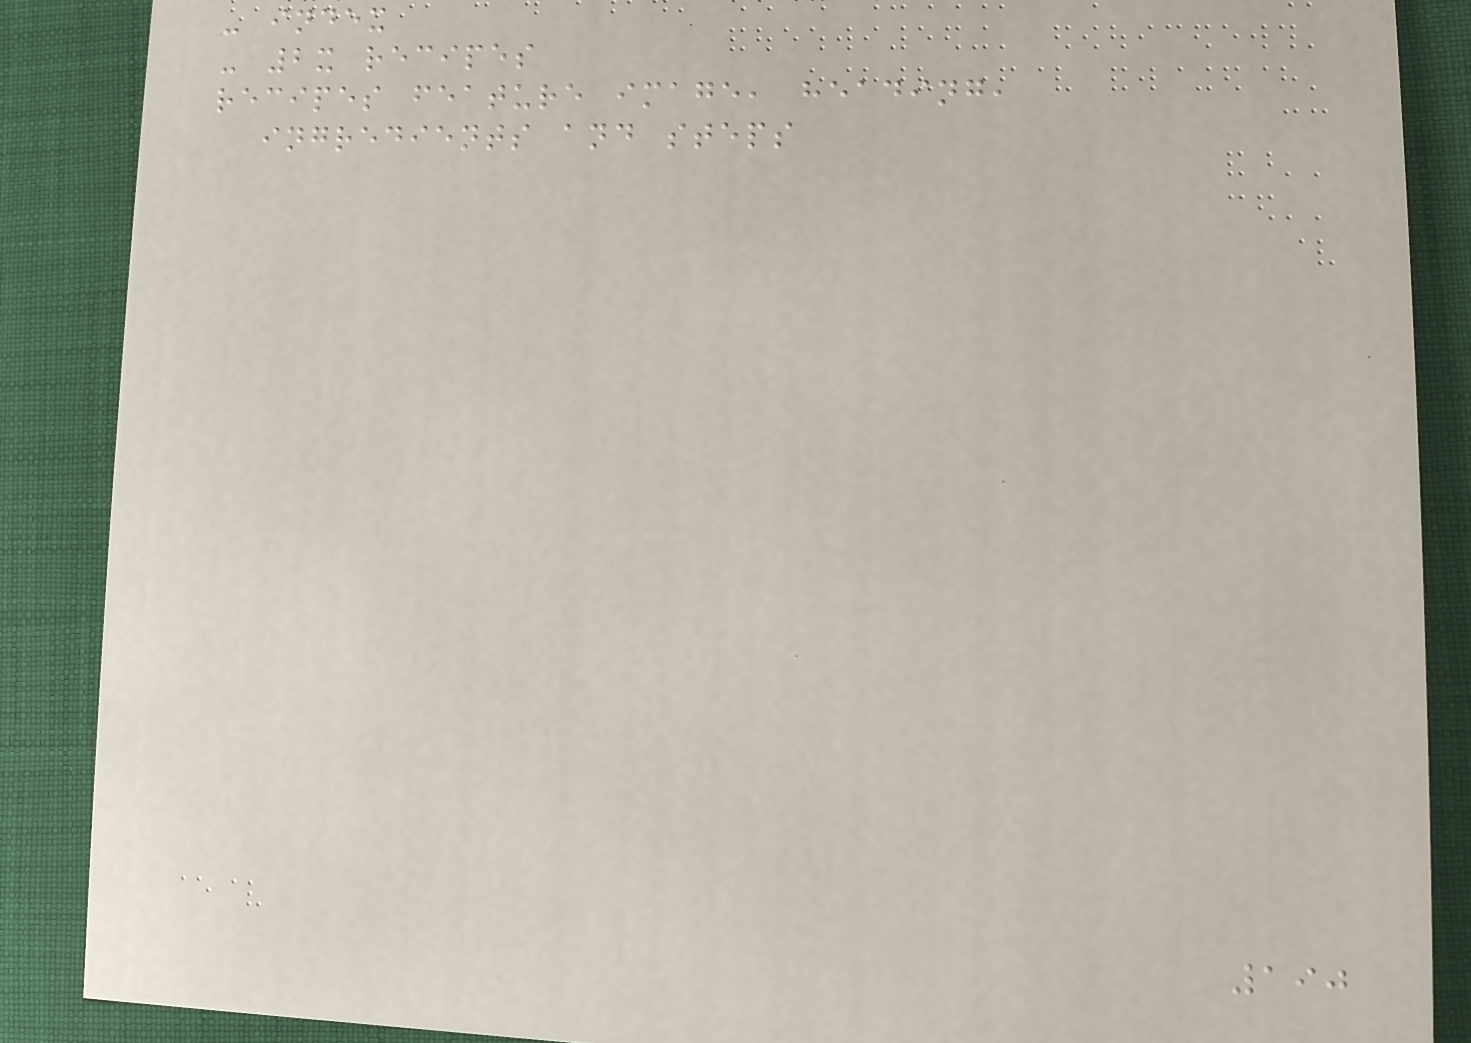- index
- 2x recipes
recipes feature image, heading,
ingredients and steps
190
